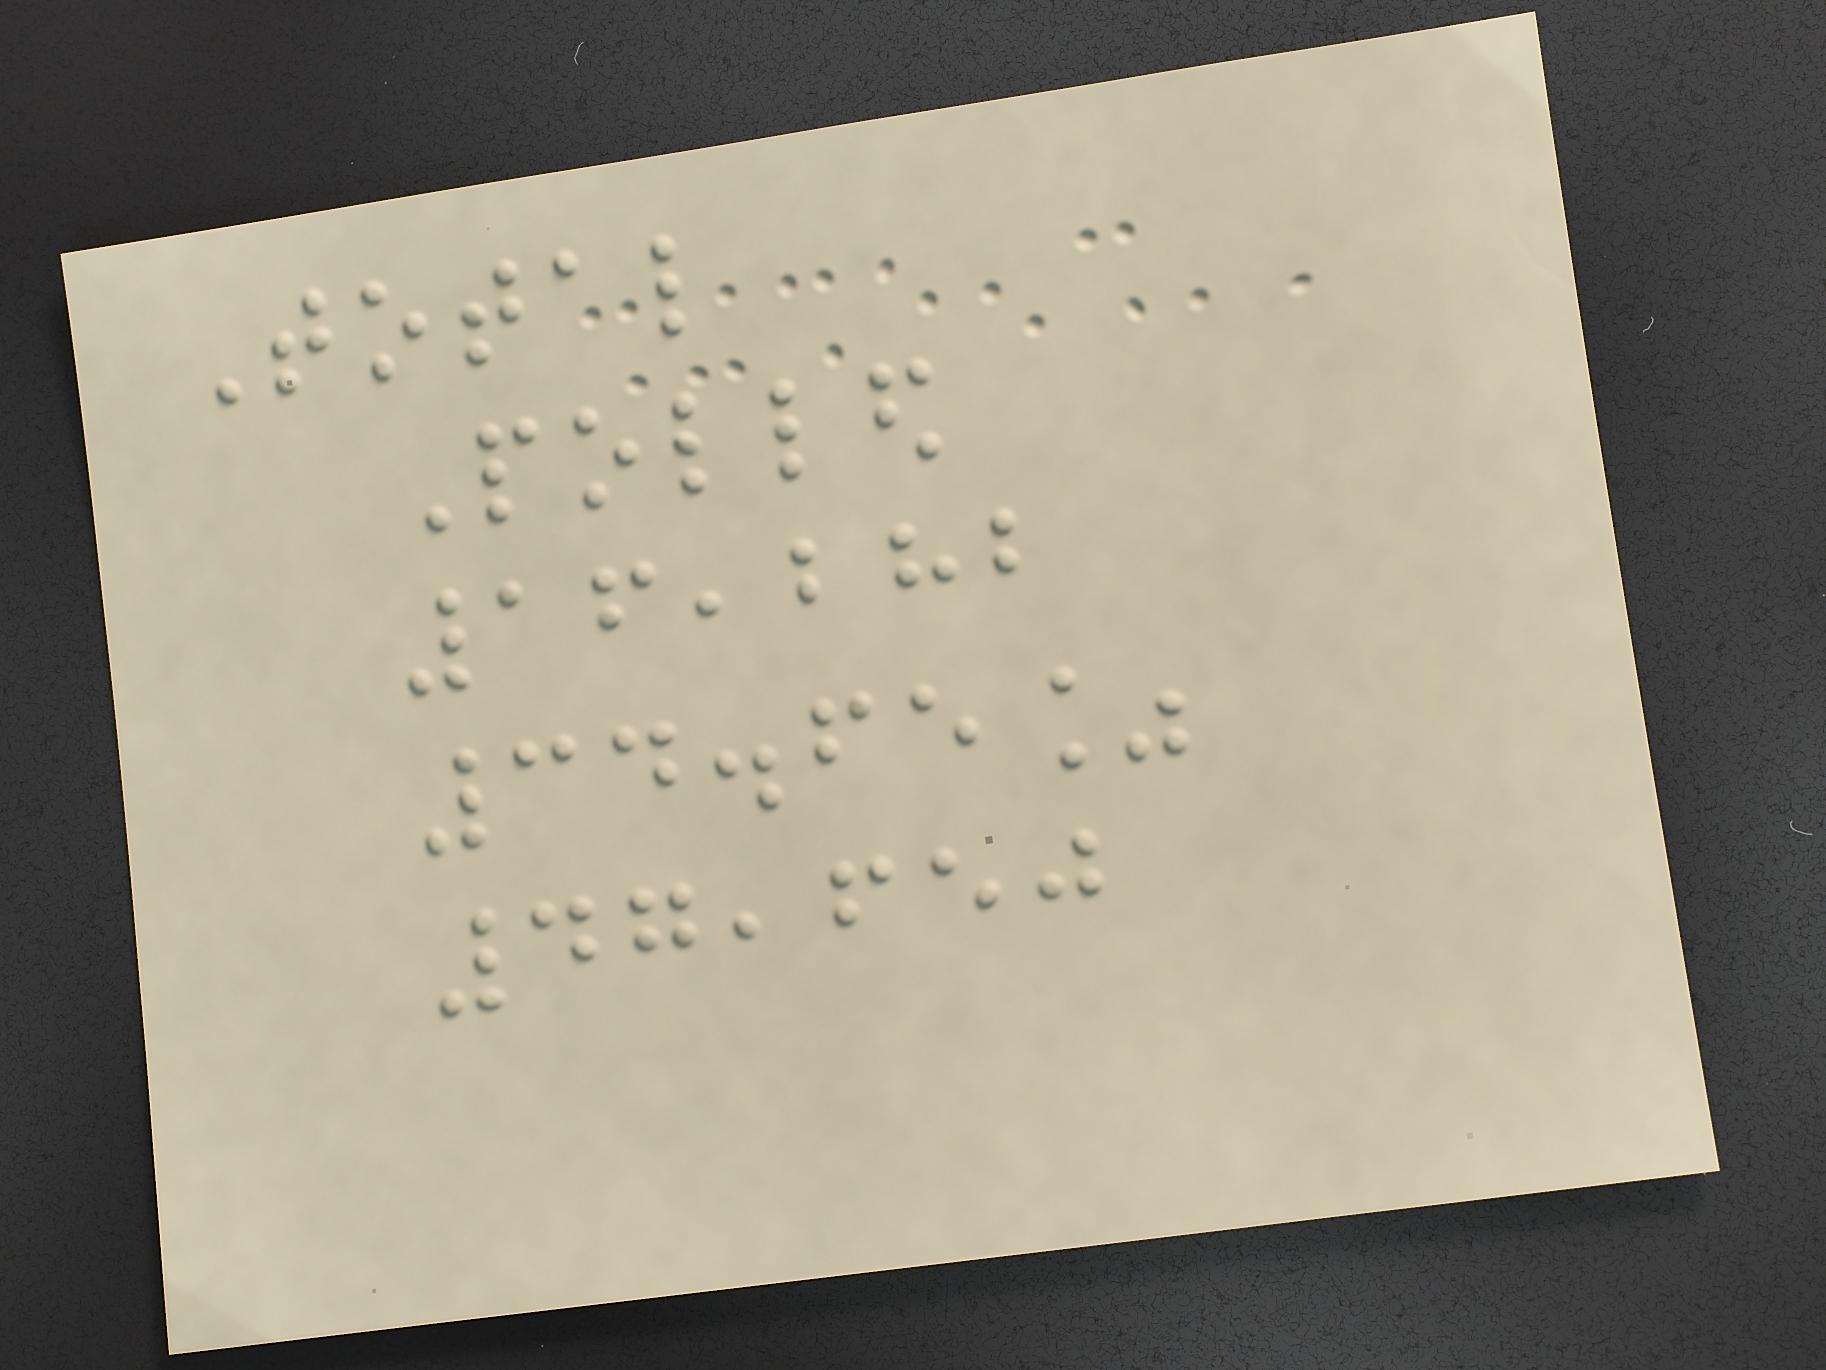Total
Polled
16,282
34.65%
47,650
